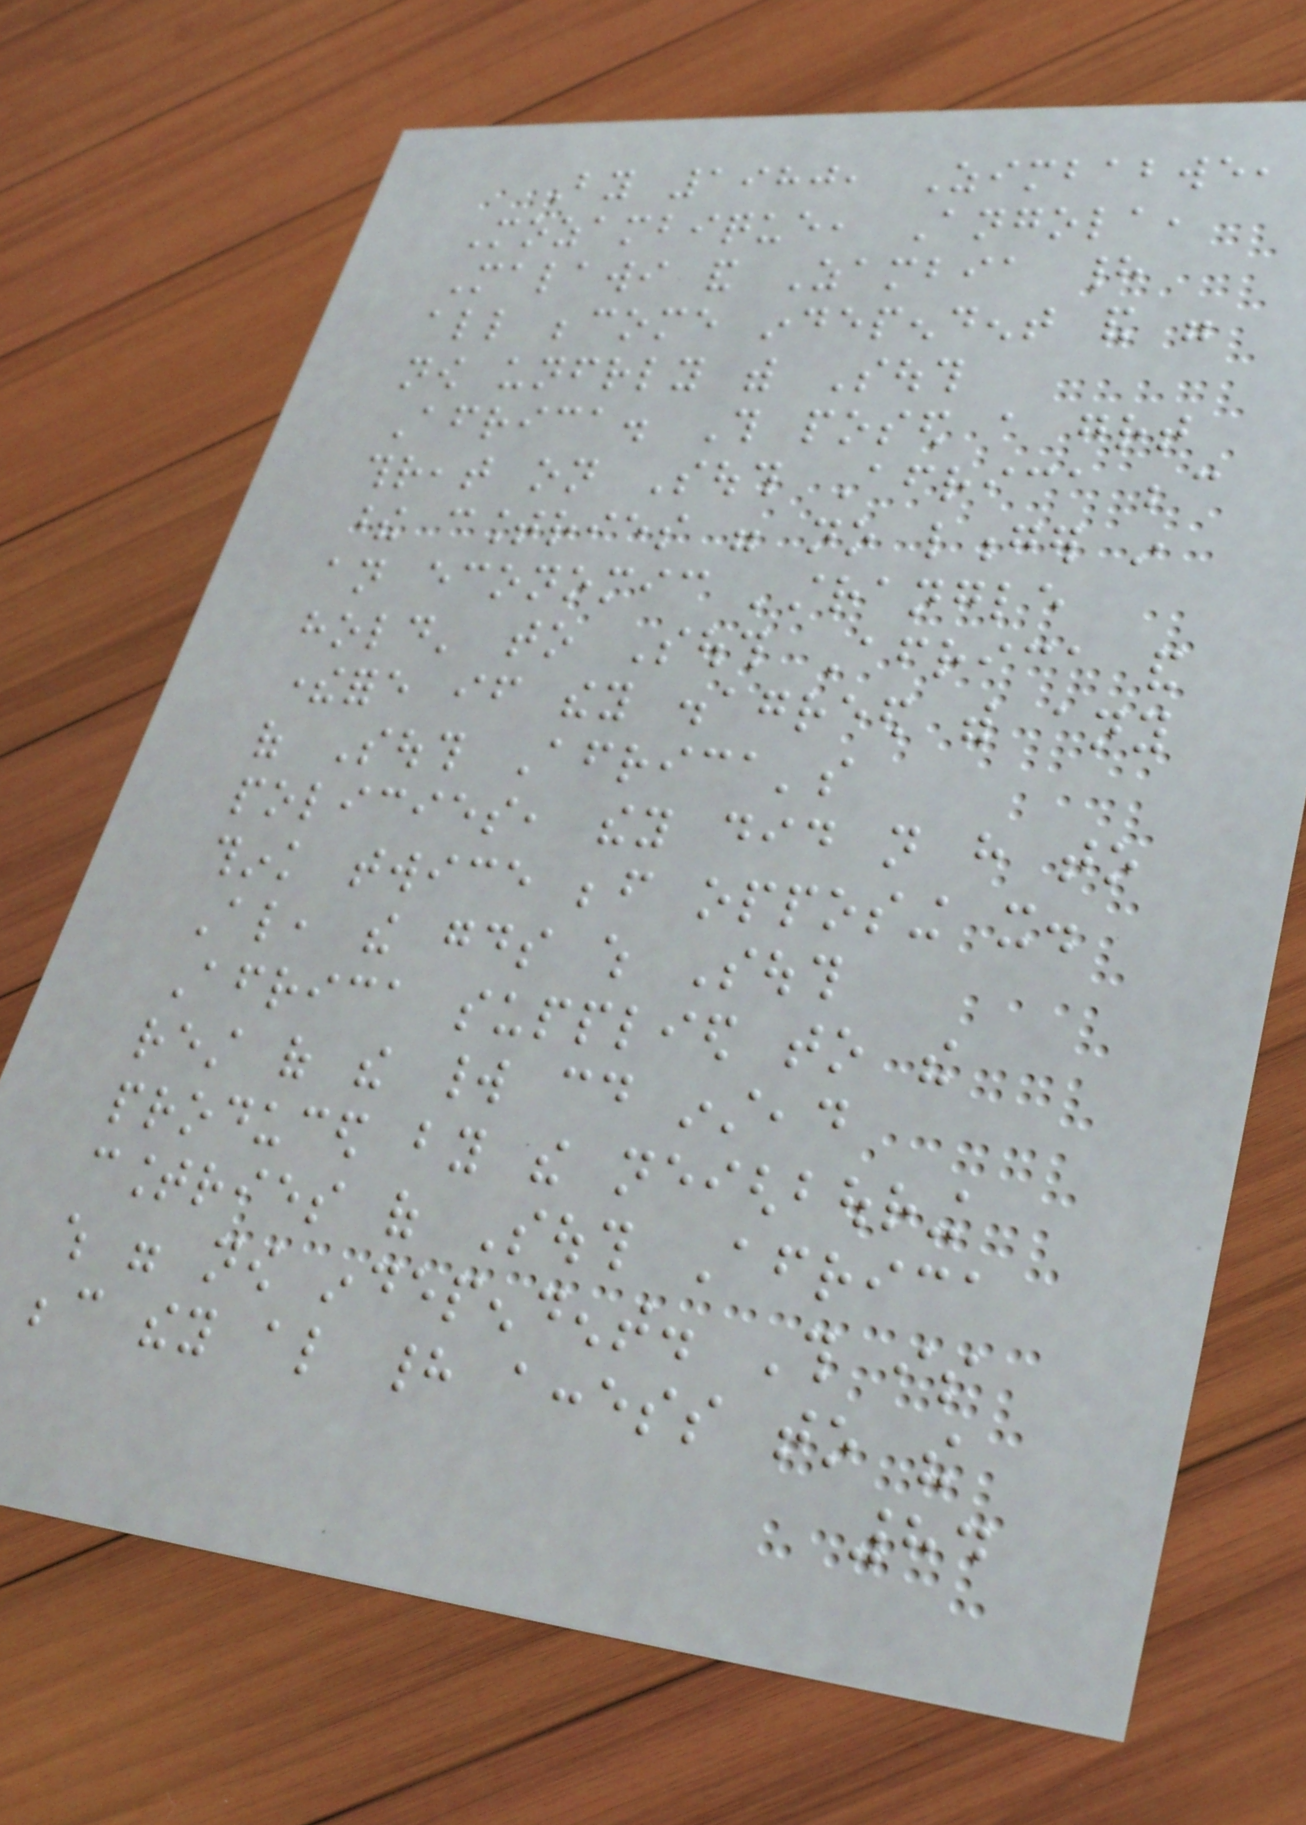By 1980, Zimbabwe,
Mozambique, Angola,
Malawi and Zambia had
all become independent and were
now unfriendly with South
Africa. This posed a great
threat on South Africa because
these countries were no longer in
an economic 'strangle
hold' to South Africa and
therefore if they disagreed with any
of South Africa's
policies, they did not have to
think twice before opposing it.
Also, the goods which South
Africa supplied to the
rest of the world could instead
produced by the neighbouring
countries of South Africa
which were now independent. This is
because they also had access to the
84
